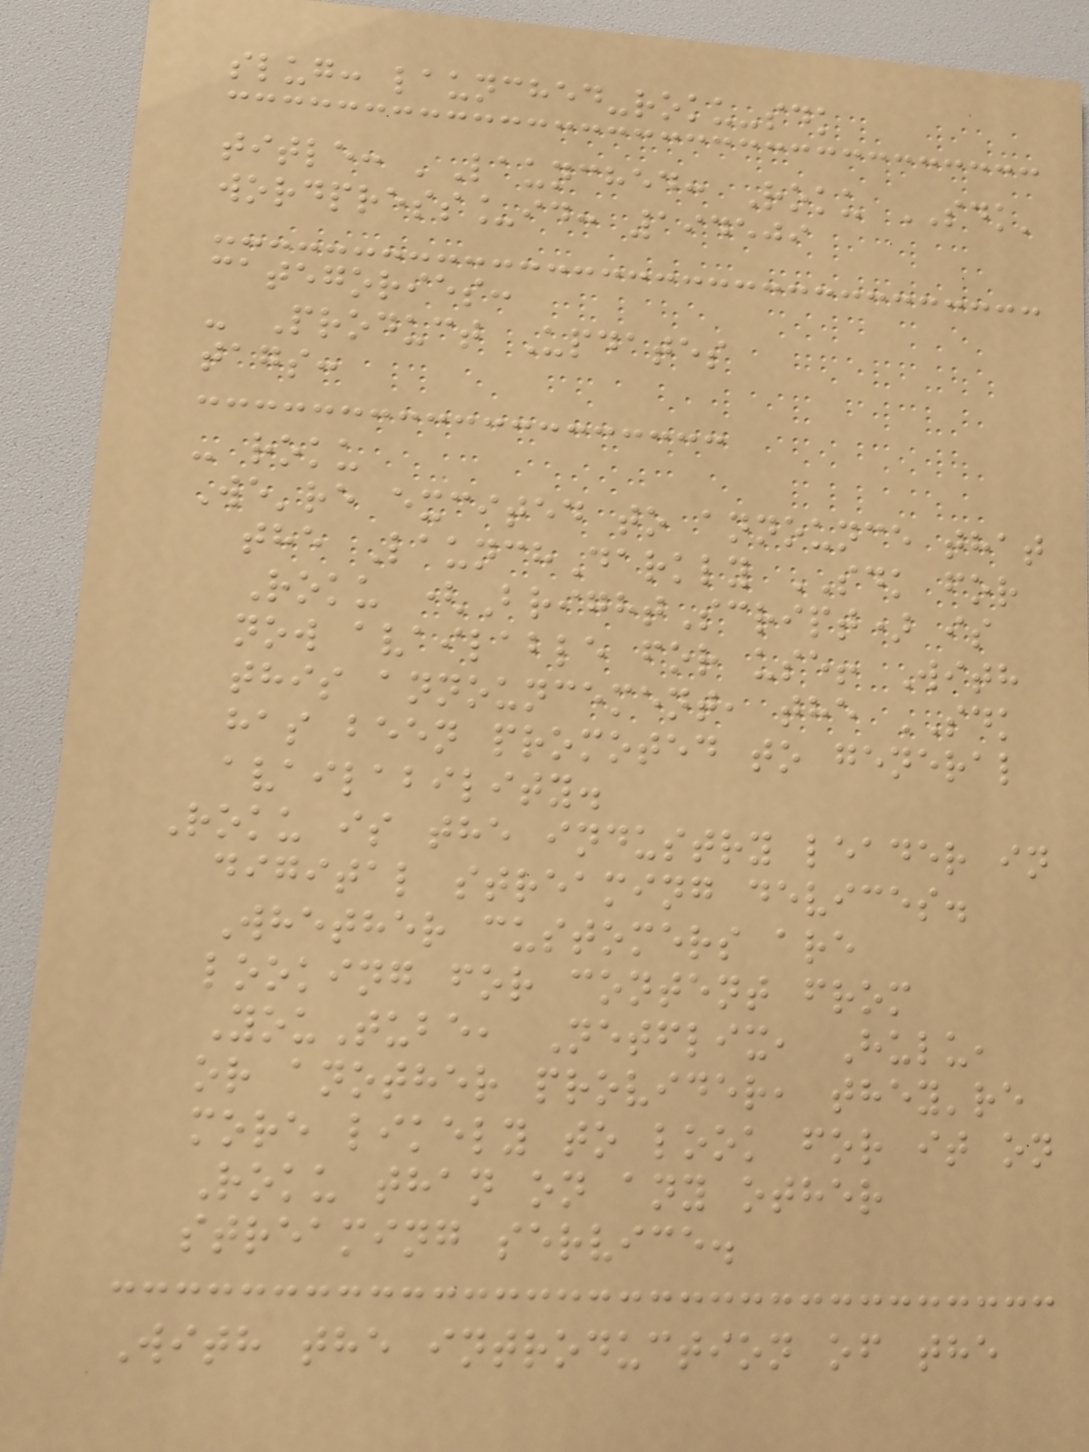slug: launched-roku-sdk
title: 'Launched: Roku SDK'
wordpress_id: 194509
categories:
- Product Updates
tags:
- roku
We're excited to announce that
the LaunchDarkly SDK for
Roku (BrightScript) is
now available for use! With
this announcement, the SDK
has been promoted to general
availability.
Roku is the industry leader in
digital streaming devices.
Whether customers are
looking for content from
YouTube, Netflix, Hulu,
or another provider, they're
more likely to look for it on
Roku than on any other
streaming service.
With the introduction of the
